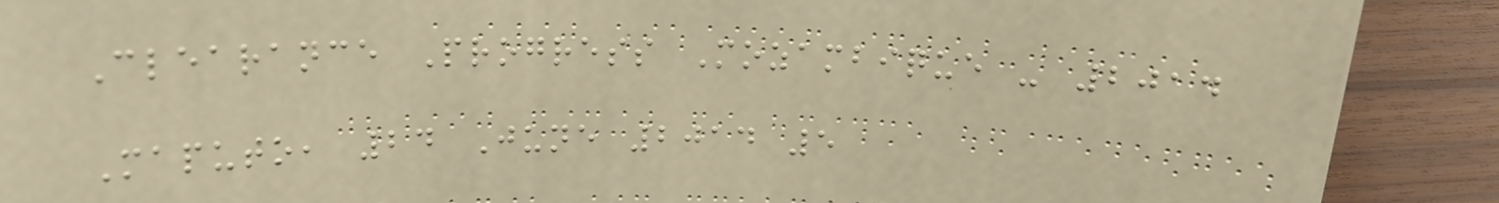Clearance Progress Mozambique - 2014
Maputo, 24 June 2014 5
